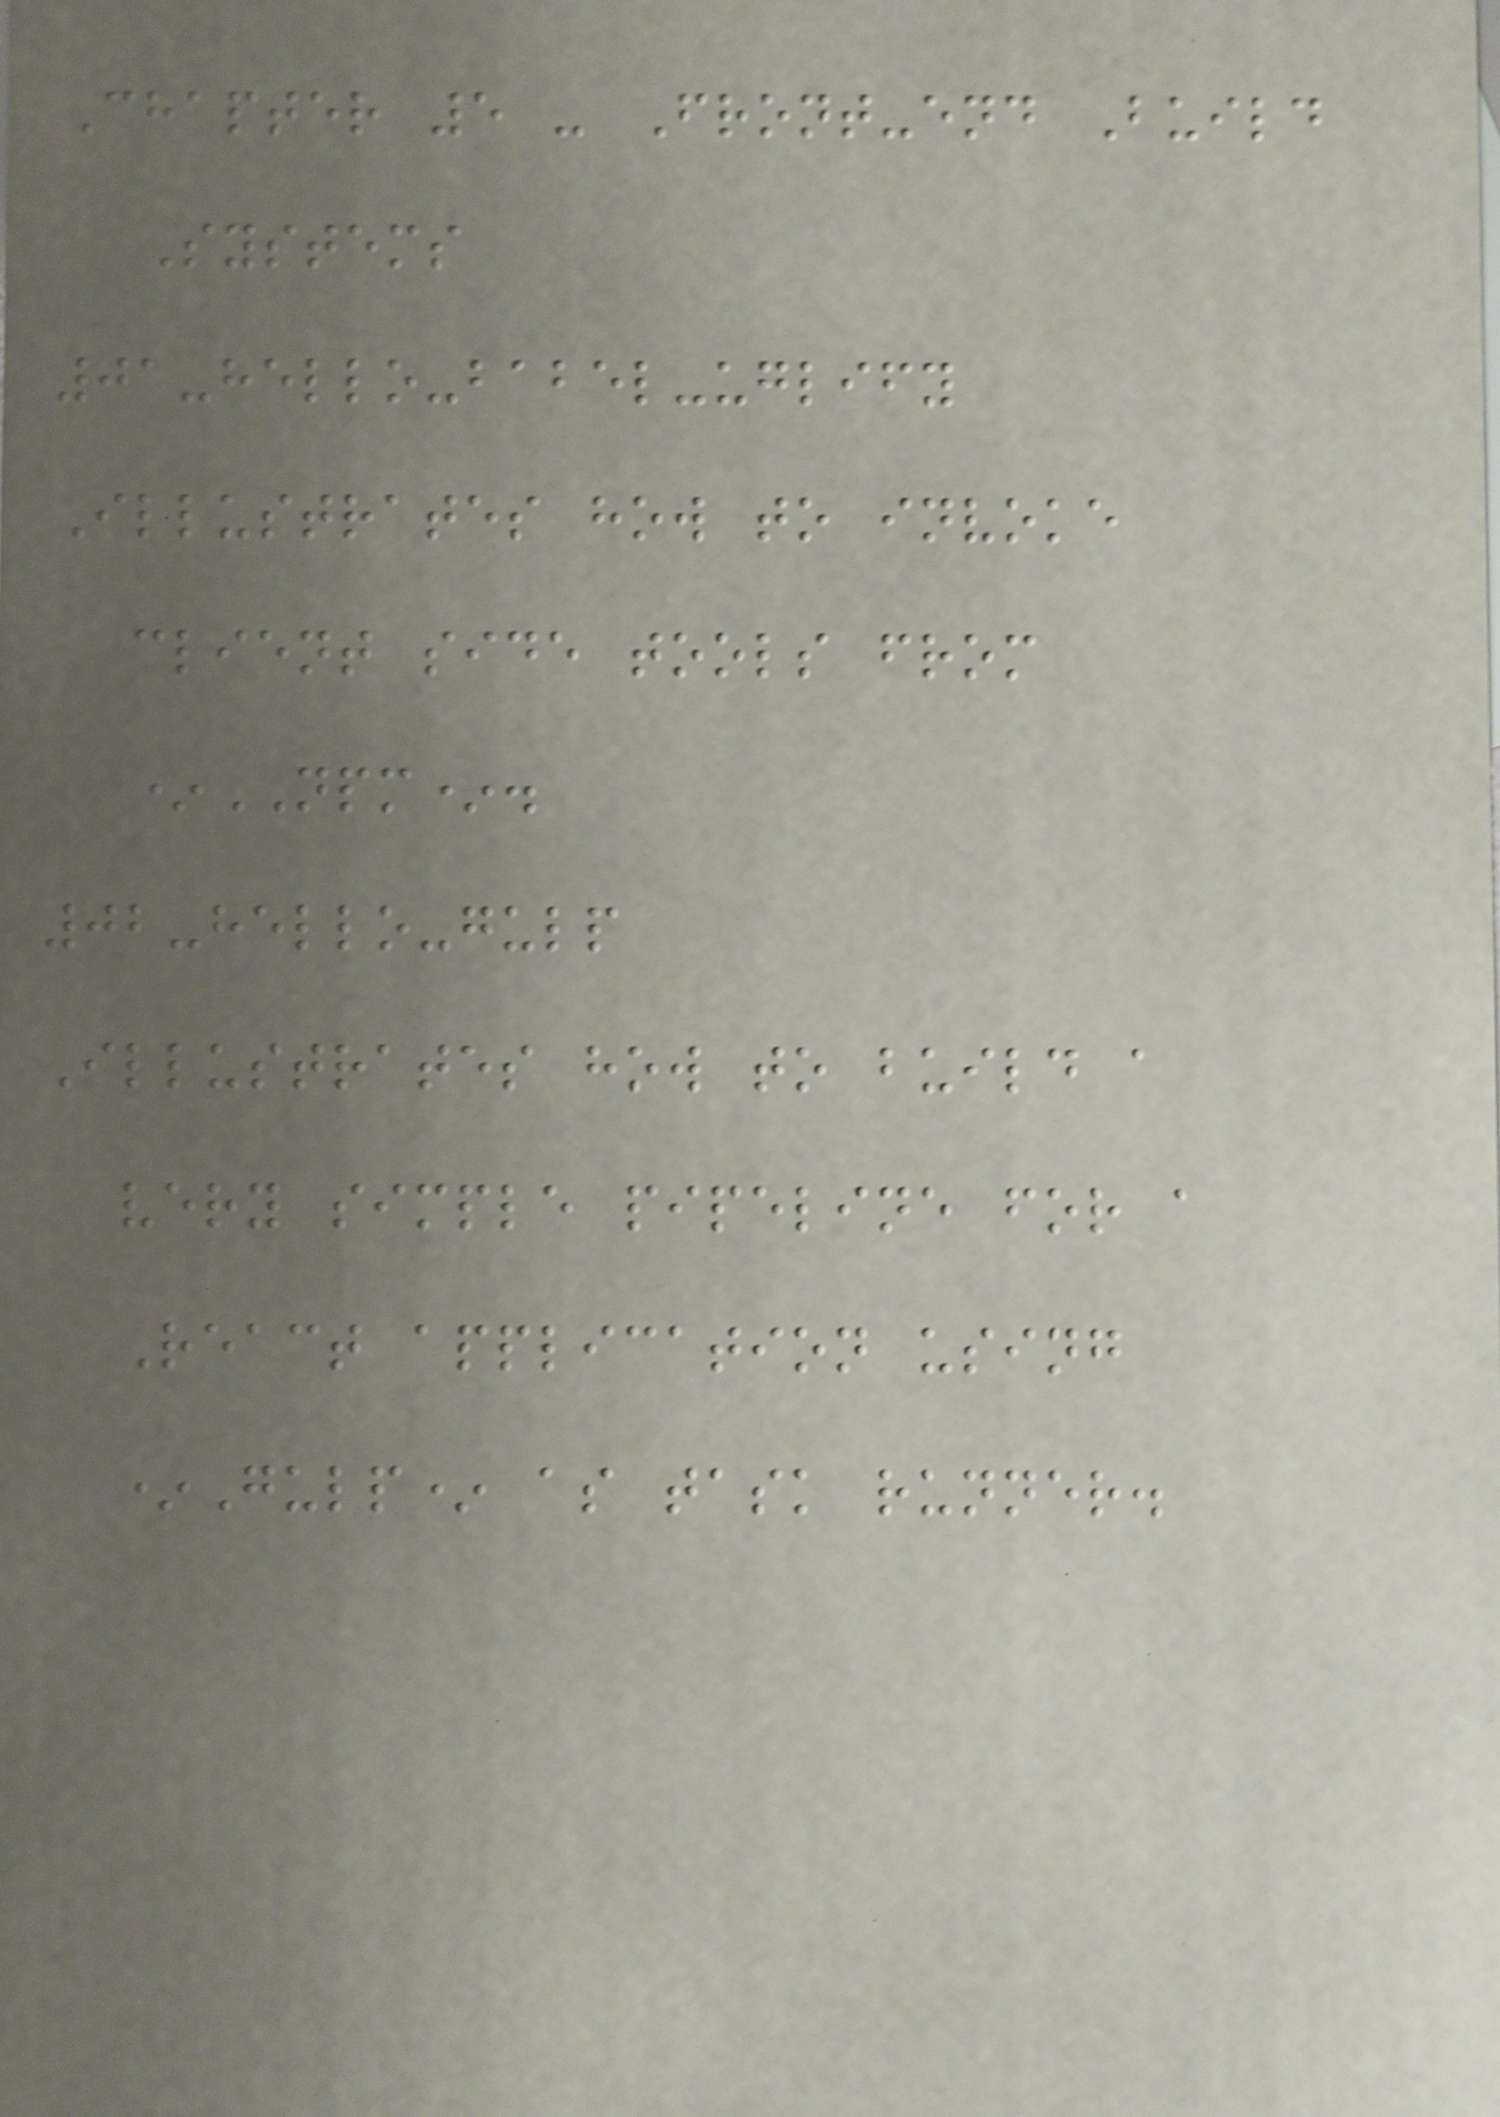Chapter 5 - Front-end Build
Systems
01-hello-babel-uglify
Illustrates how to invoke
client side tools from
*NPM*.
02-hello-gulp
Illustrates how to build a
very simple pipeline for a
React application using
*Gulp* as task runner.
